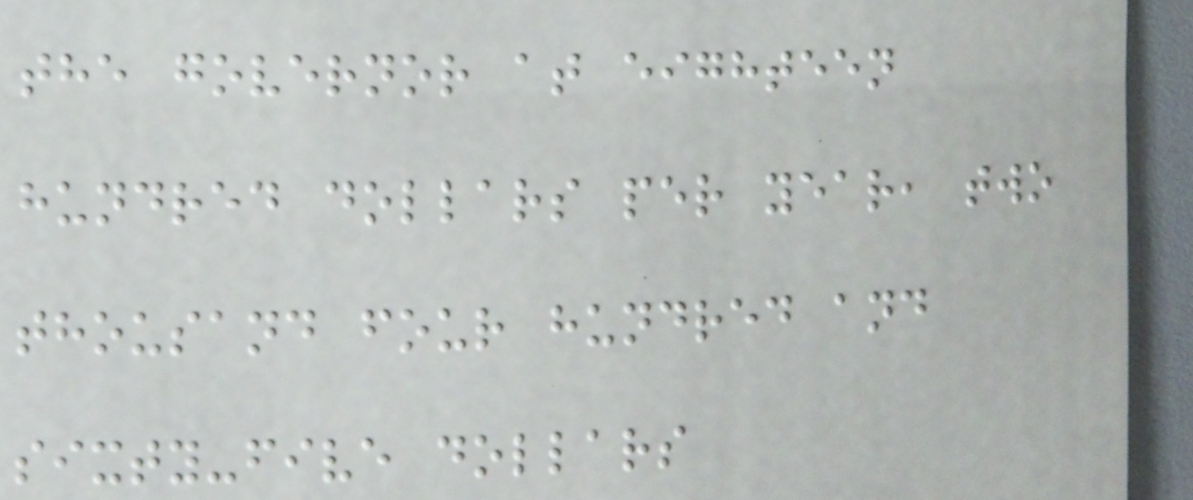the governor at eighteen
hundred dollars per year, two
thousand four hundred and
sixty-five dollars
